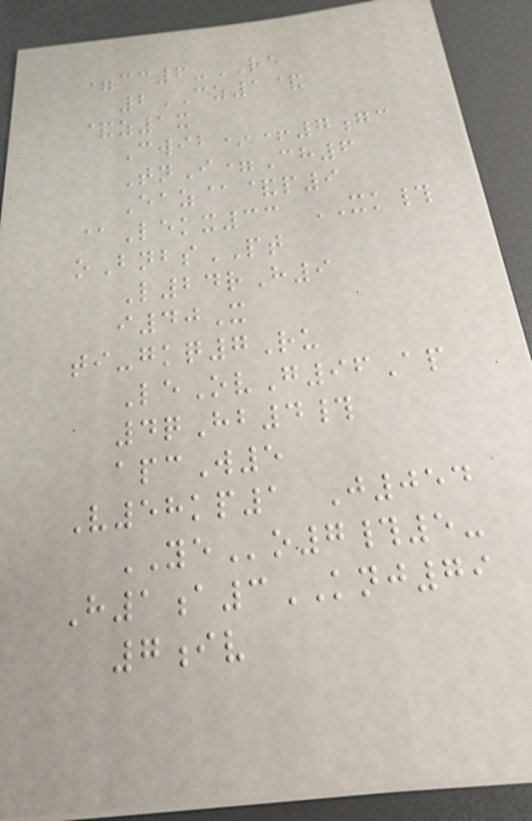=cc6-RE
2CZ1&
&z1x
Cwib*+7gc
TnI=Ch6
Eaz@&p9
@Lekx33 XK#
oBnbsPT
L24rH9
i40X
ti-gkq7Ru
LeOvG96Ap
4qHb4#
apcW5
V58kp1 J054
YEo7#5-
H1a3KNJ79
7iv
